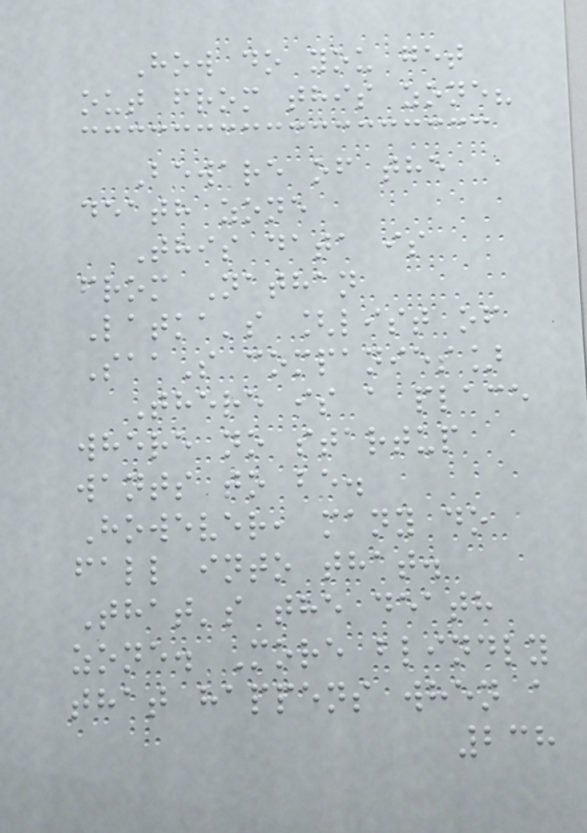How do you get
out from this zone?
Beware of the
death zone
This data is
from Nathan
Latka's [list of
SaaS companies]
There is a place
where no startup
wants to be.
However, many do
fall into that.
That's the death
zone. More blindly
that happens when a
238
